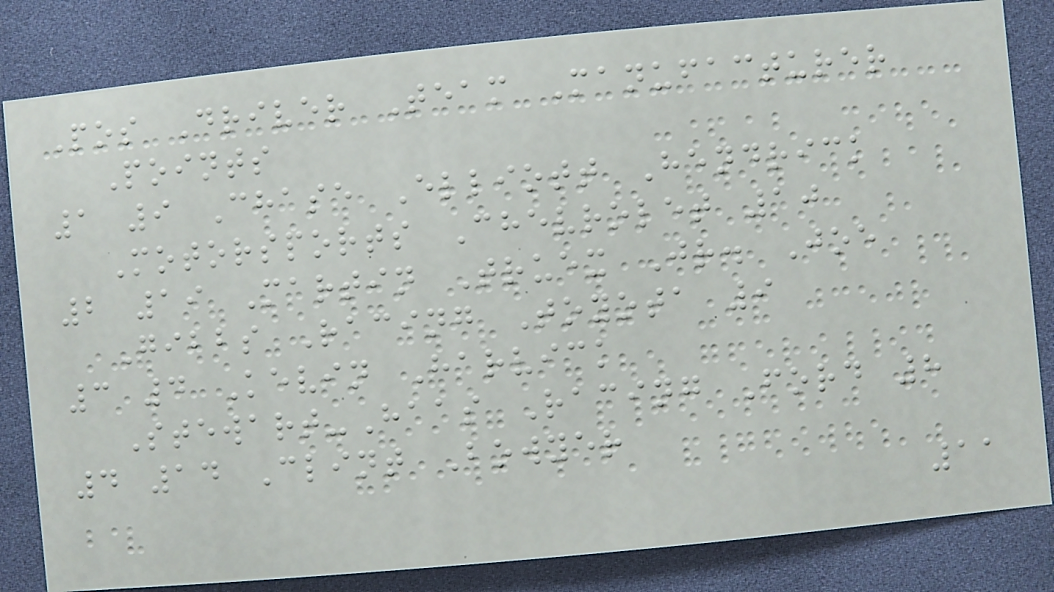Pos Driver Team Manufacturer
Points
1 9 Chase Elliott Hendrick
Motorsports Chevrolet 10
2 19 Martin Truex Jr. Joe
Gibbs Racing Toyota 9
3 4 Kevin Harvick
Stewart-Haas Racing Ford 8
4 14 Clint Bowyer
11
